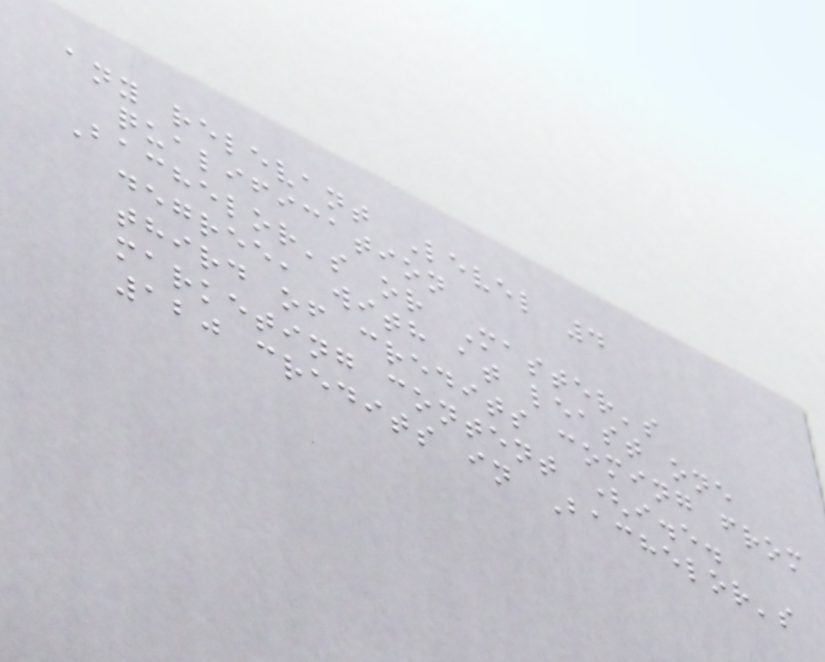any relevant Level 4
qualification
Bachelor's or Master's
degree, with at least one
third of credits coming from
marketing content (i.e.
120 credits in Bachelor's
